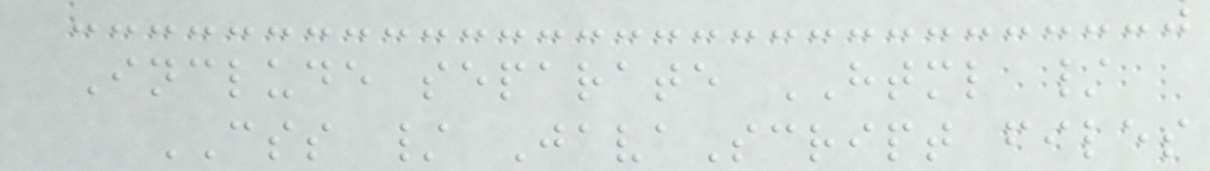Include separate HTML /
CSS / JavaScript files
